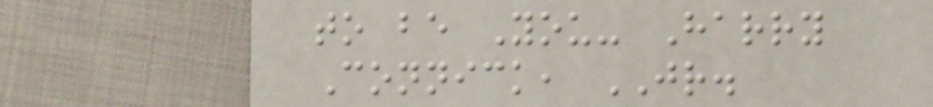to be You- Harry
Connick, JR.
